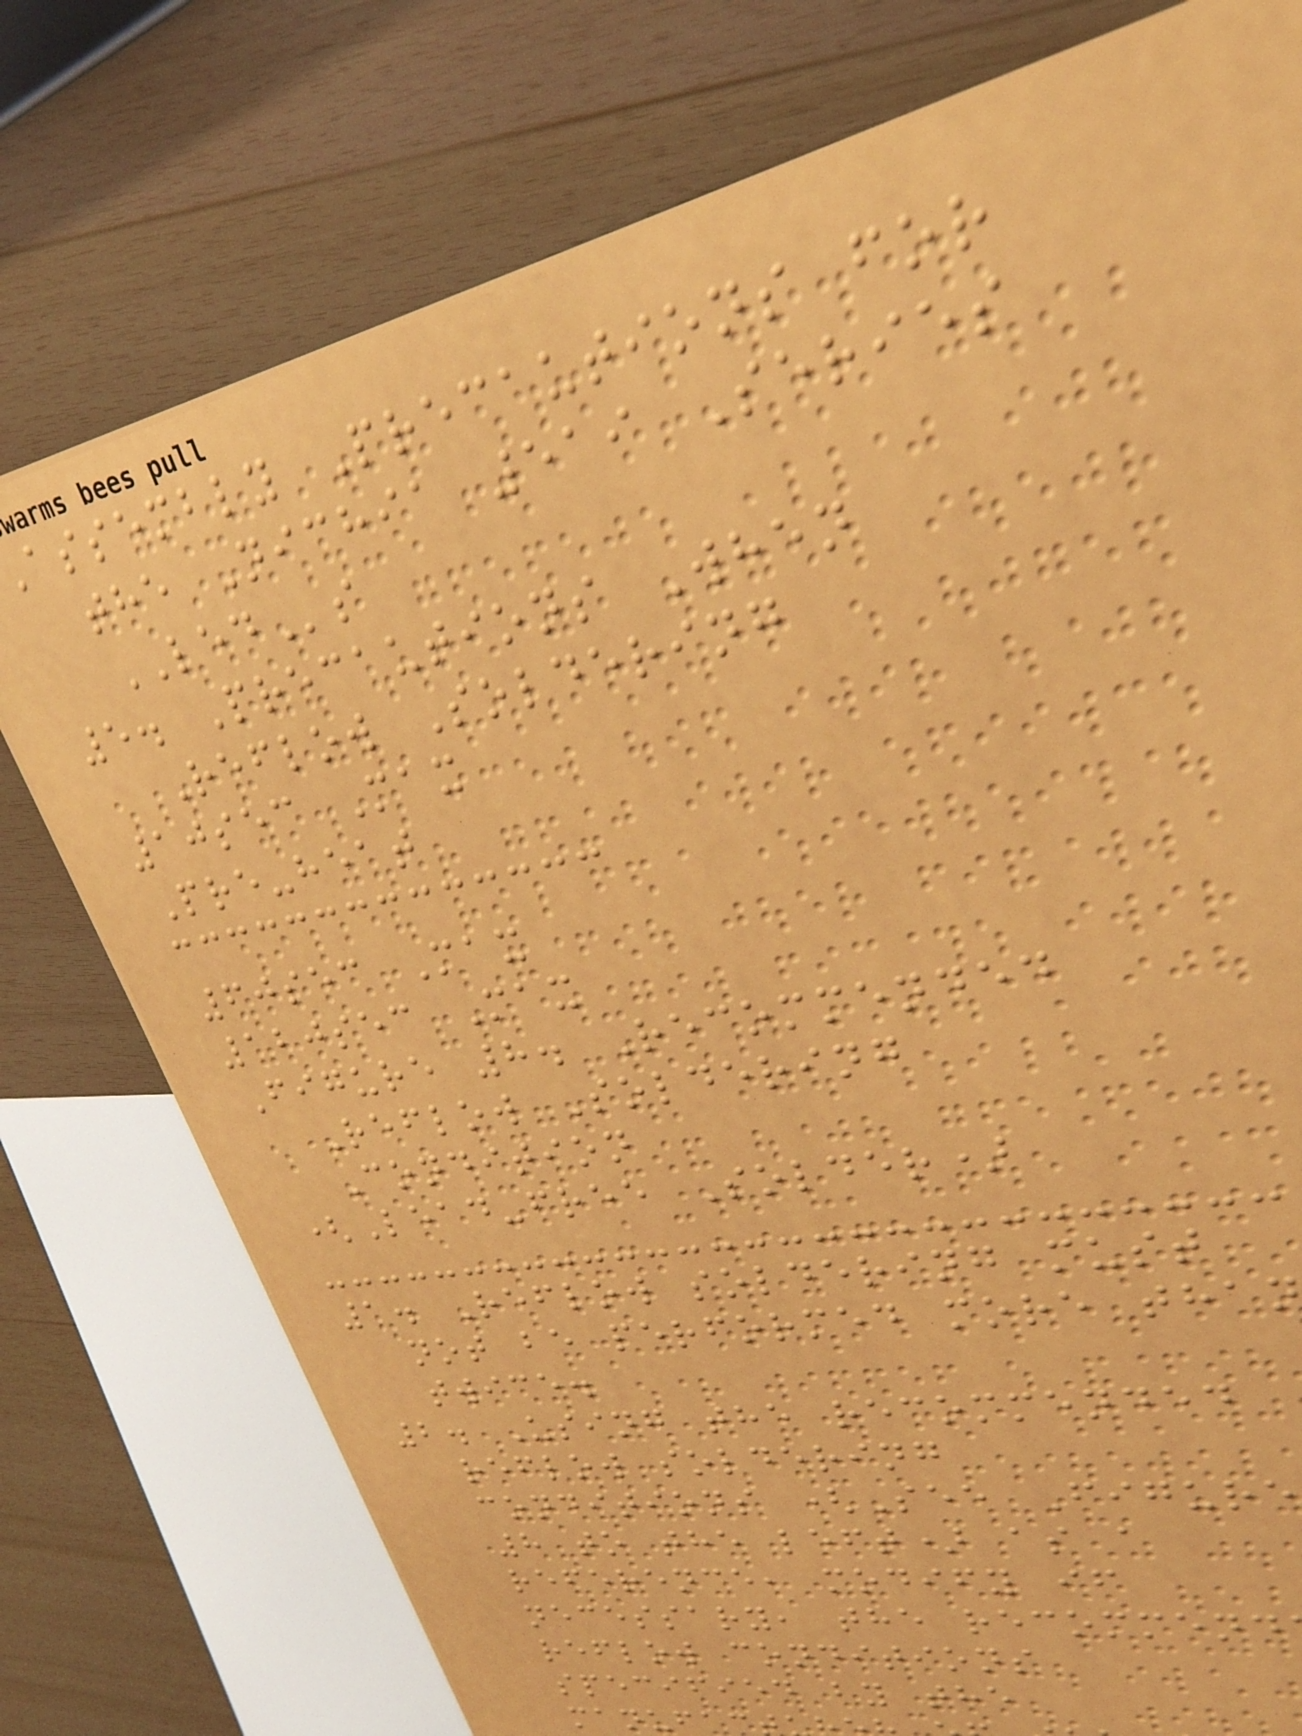assembly Precautions for
the Nichia 519 Series
LEDs
5. Precautions When
Reflow Soldering
10sec Max
Pre-heat
60sec Max
120sec Max
Figure 8. Recommended
Reflow Soldering
Condition
(Lead-free Solder)
1. Reflow soldering must
not be performed more than
twice.
2. Using the recommended
reflow soldering
conditions (See Figure
8 to the left) as a
reference, modify if
necessary, the recommend
reflow conditions
specified by the
